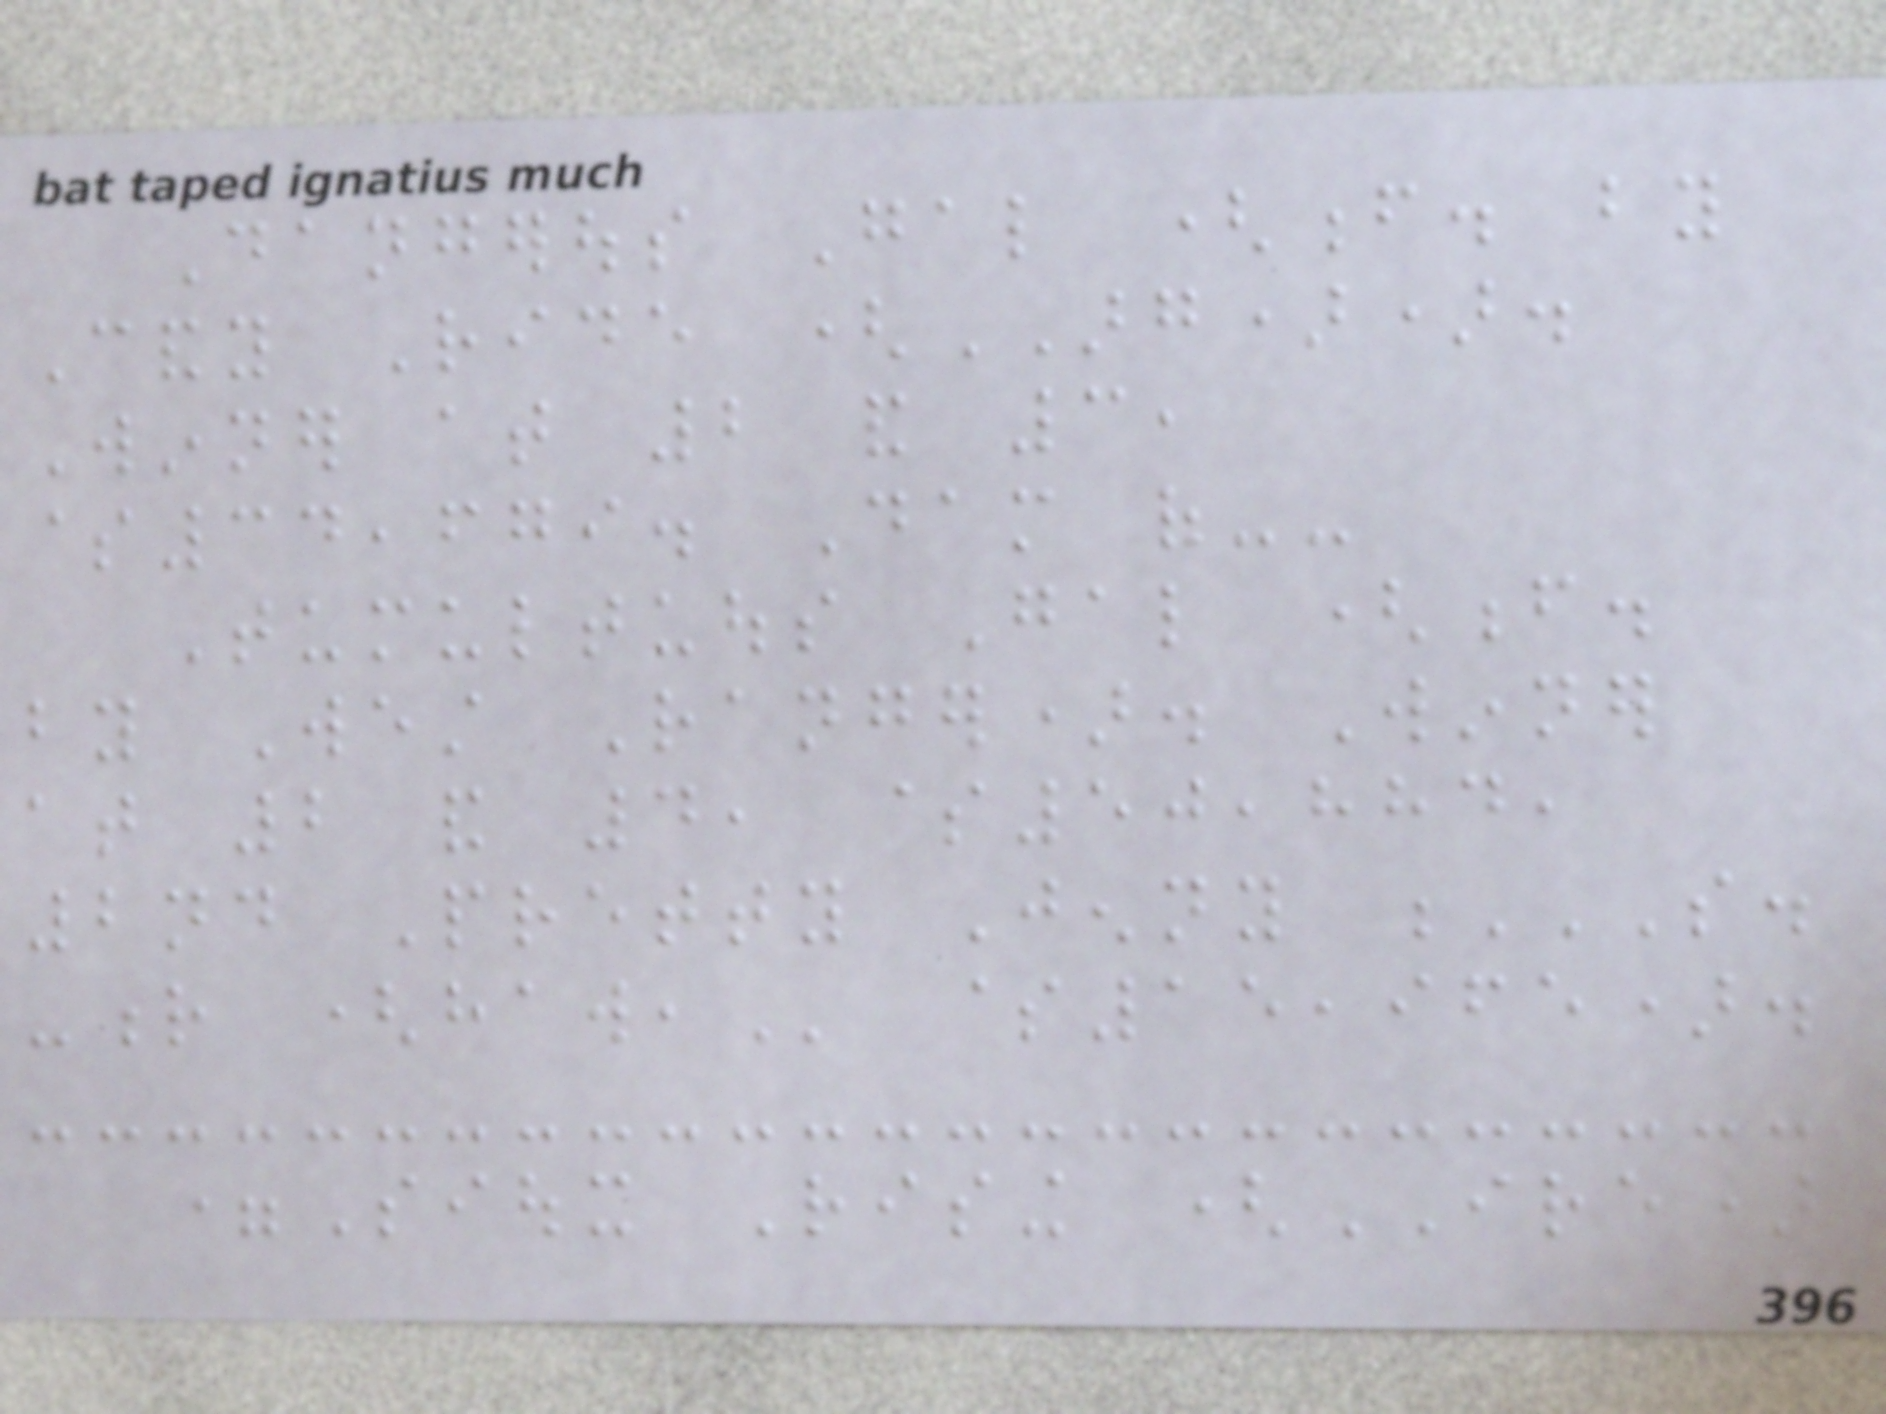Dangerous Gal (f. by
Candy Ride (ARG)).
Winner at 2 and 3,
$34,679. Dam of--
Tumultuous Gal (f.
by West Ranger). Winner
at 2 and 4, $50,884,
2nd Pretty Jenny S.
-R (HAW, $15,965).
=Sioux Rising (IRE)
